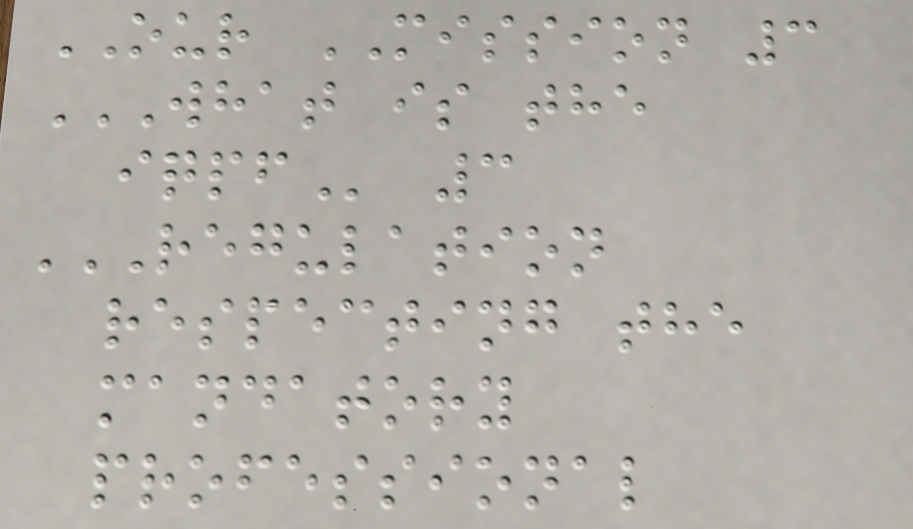OUR MISSION 3
WHAT IS THE
IQPF 3
REGULATION
RESPECTING THE
MANDATORY
PROFESSIONAL
